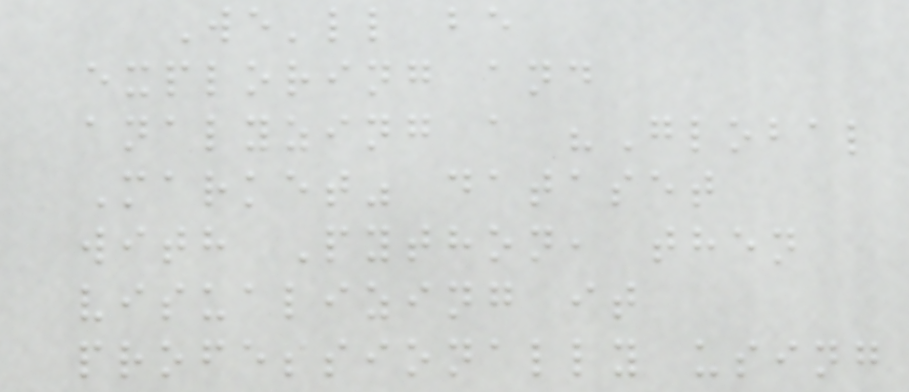We'll be
exploring and
analyzing a "Global
Market" dataset
with Python, then
visualizing it
professionally using
